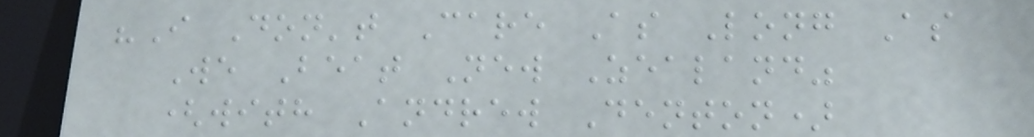"I Don't Care As Long As
We Beat New Zealand"
(with Andrew Denton)
